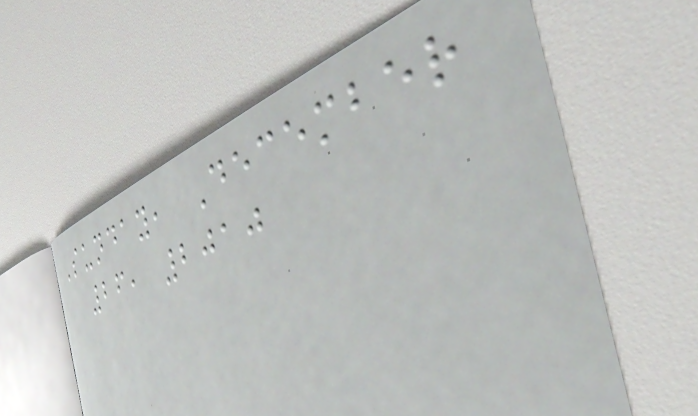Sunday, December
26, 2010
